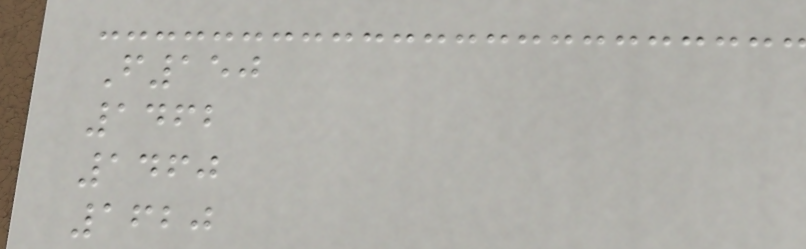F150
1462
1460
1620
